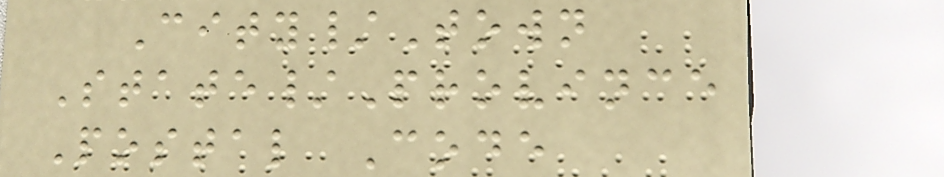City/Town
State/Province
Postal Code
